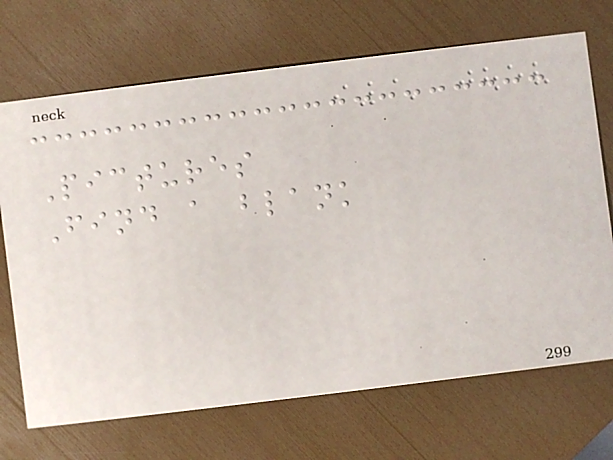Pictures
Find a blank
